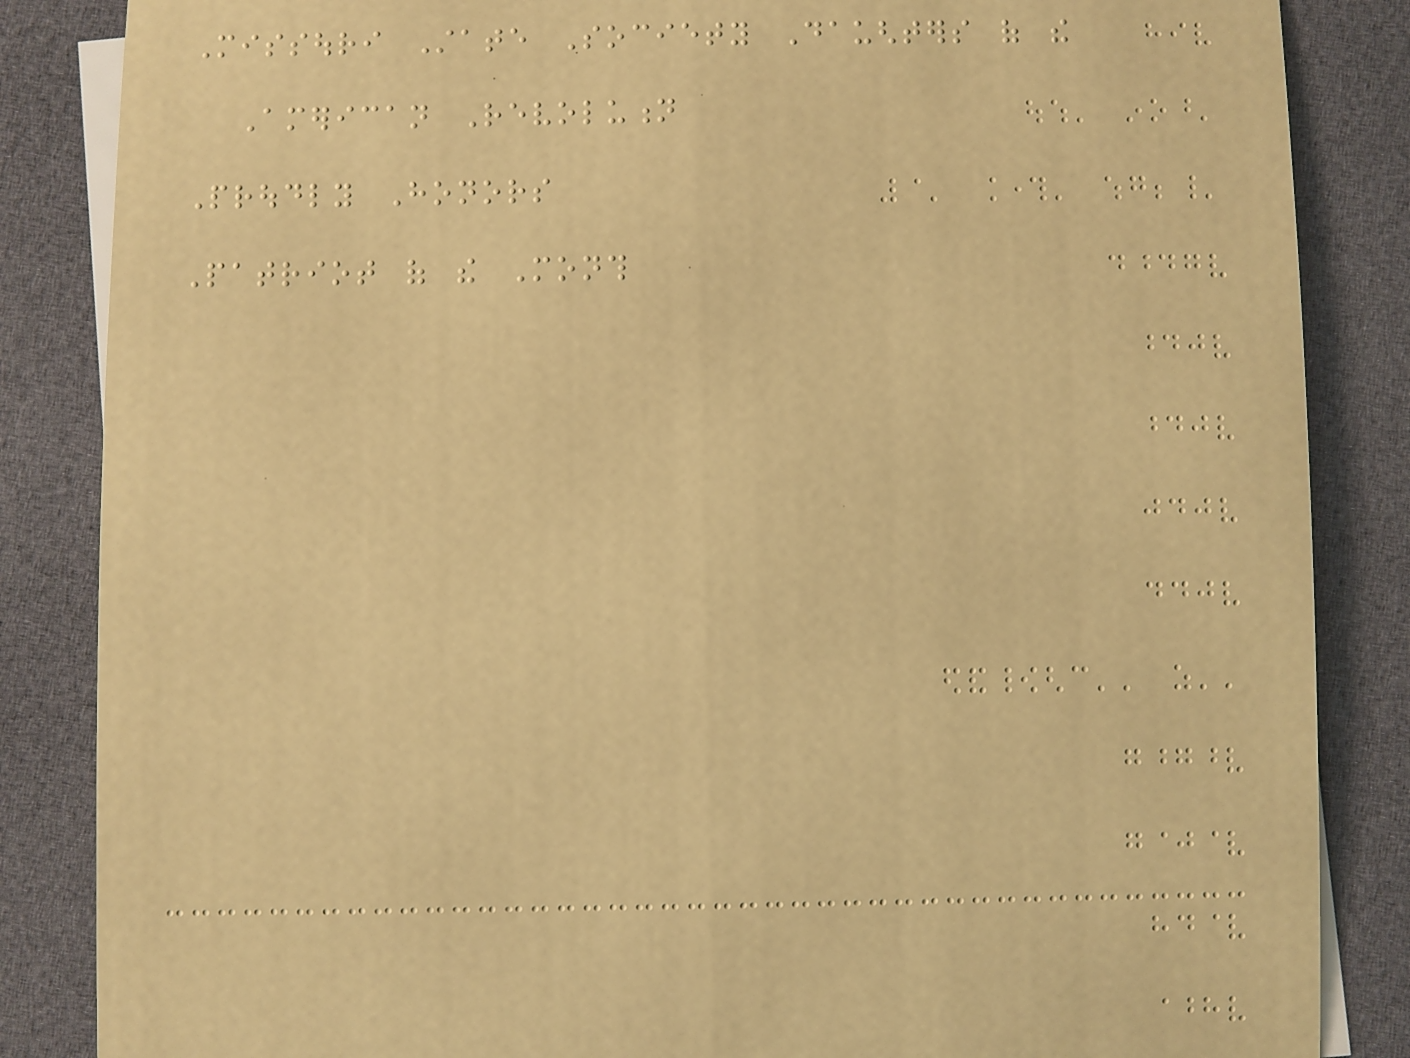Missouri State Society Daughters of the
American Revolution
Proudly Honors
Patriot of the Month
